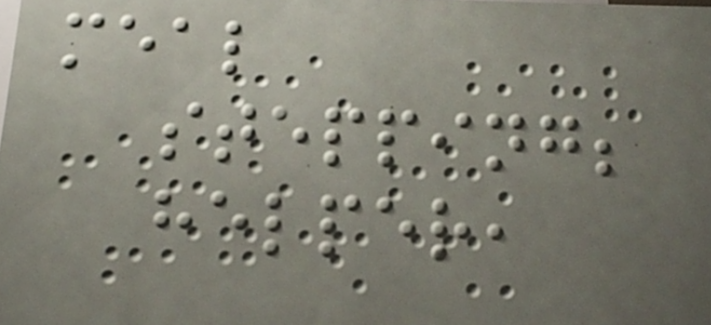meal
stepping;
helper,
